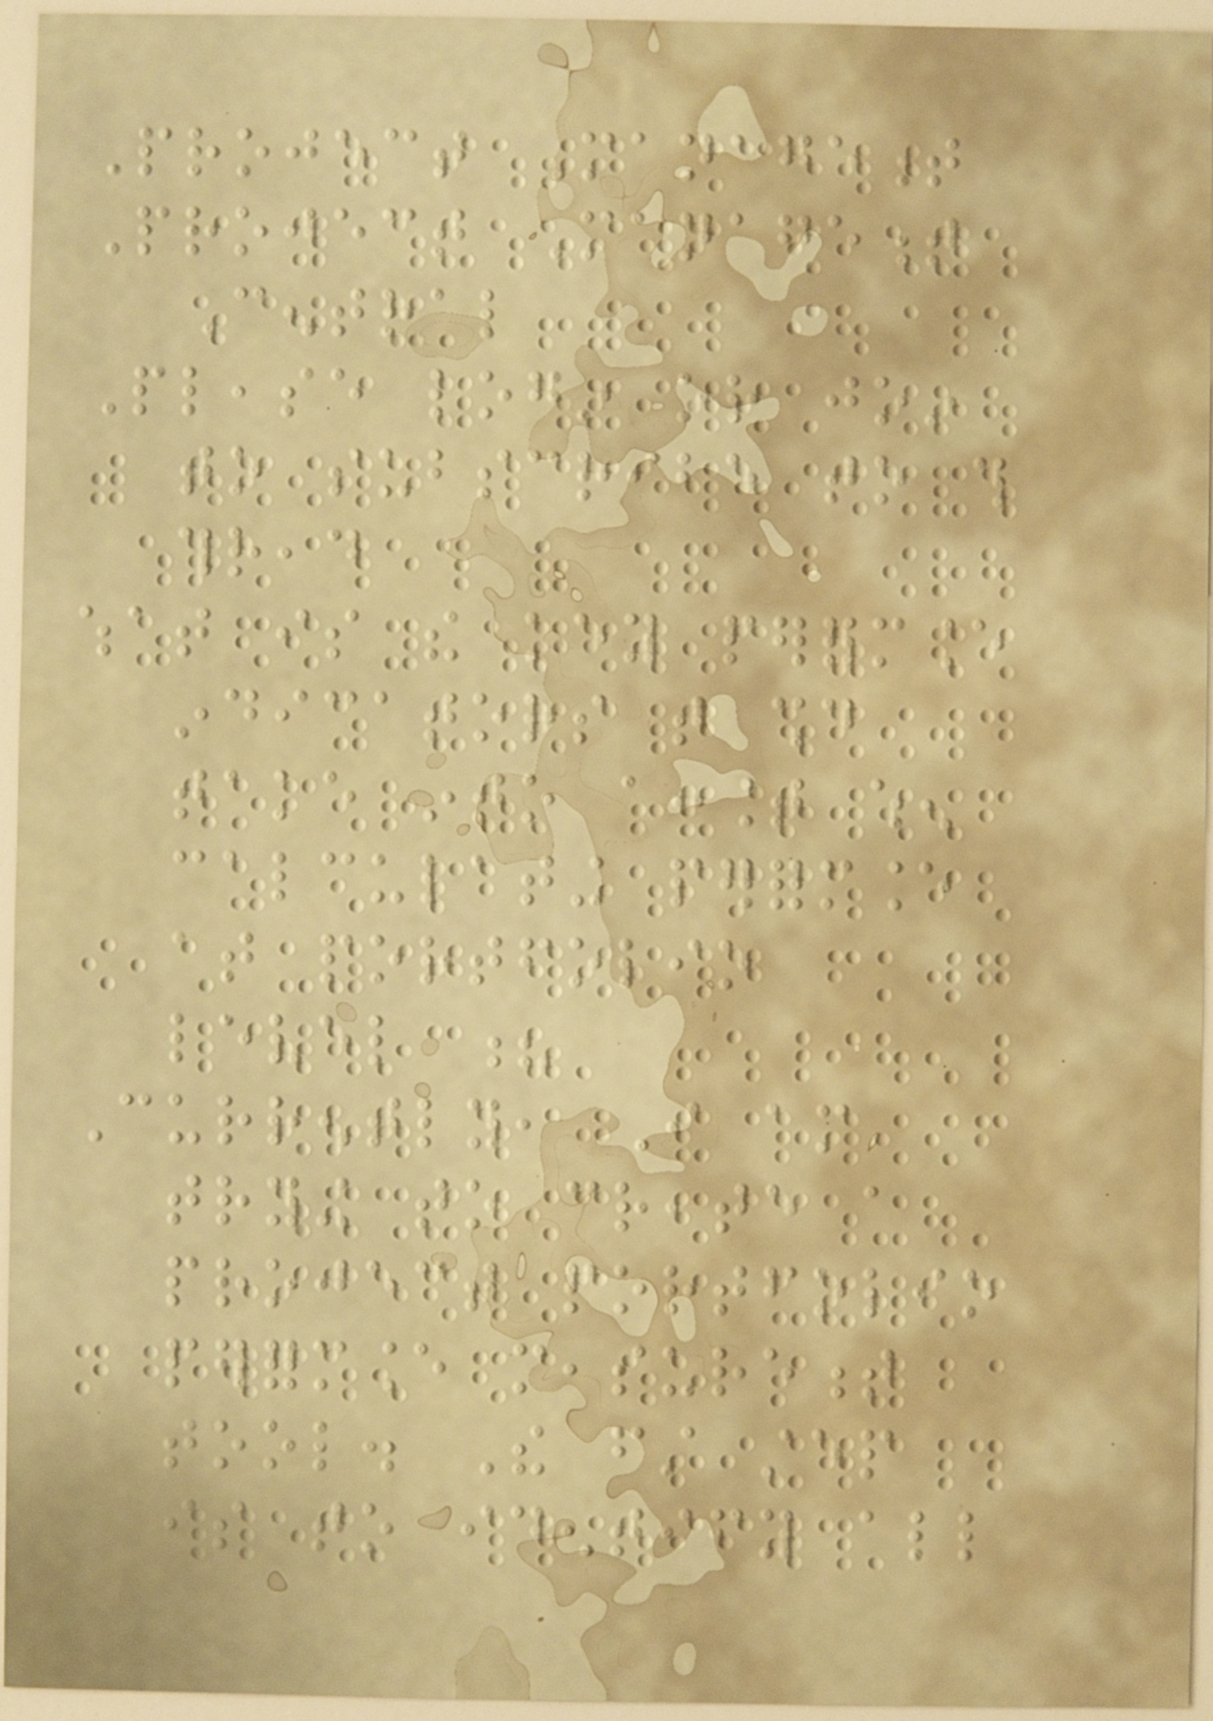Project Management
Project Management
Central
Please login or join
to subscribe to this
thread
what is the key performance
indicators that should
take into account when
calculating performance
at portfolio
level ?
Currently, I am
trying to create a
project portfolio
performance measurement
tool. The first step
is to identify all
